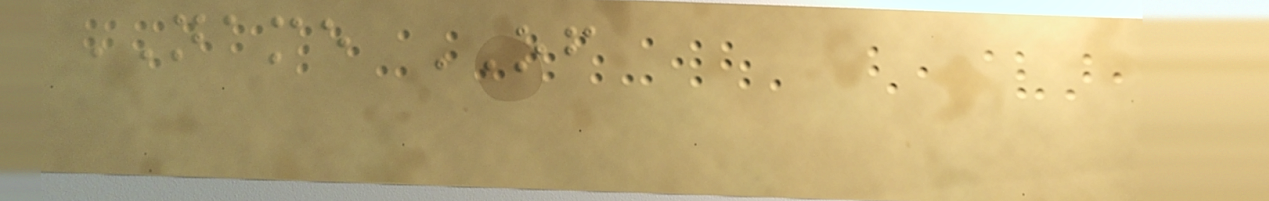NAME OF
